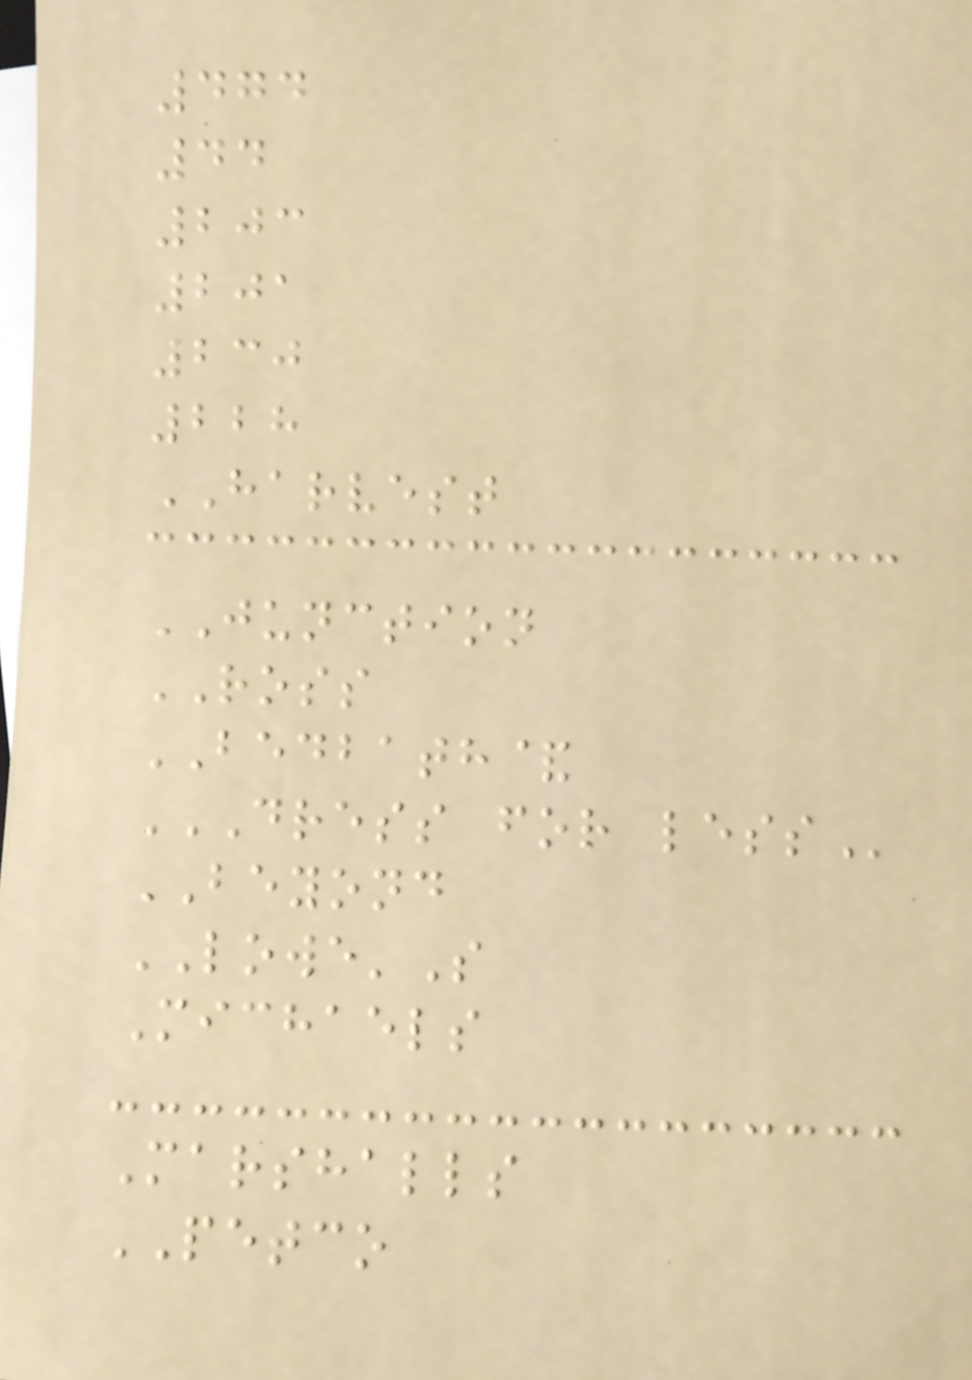474
44
203
201
230
228
HARVEST
JUNCTION
ROSS
BEDBATH&
DRESS FOR LESS
BEYOND
LOWE'S
Michaels
Marshalls
PETCO
